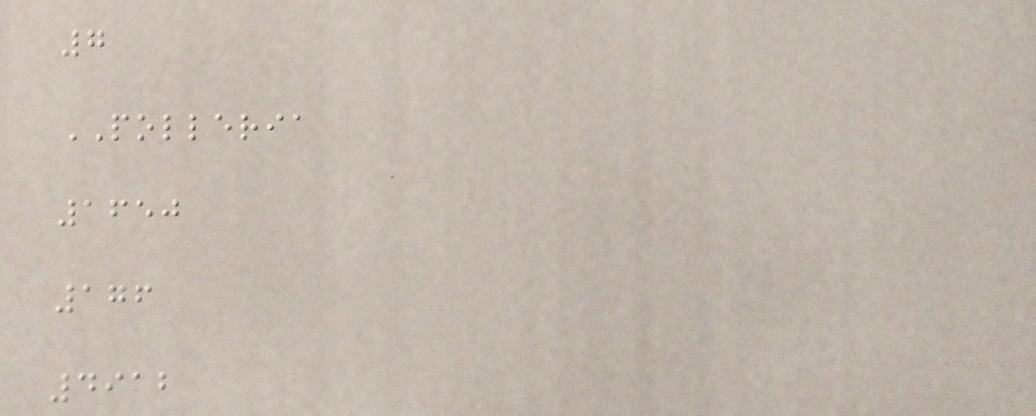7
POLLERIA
1650
176
4912
